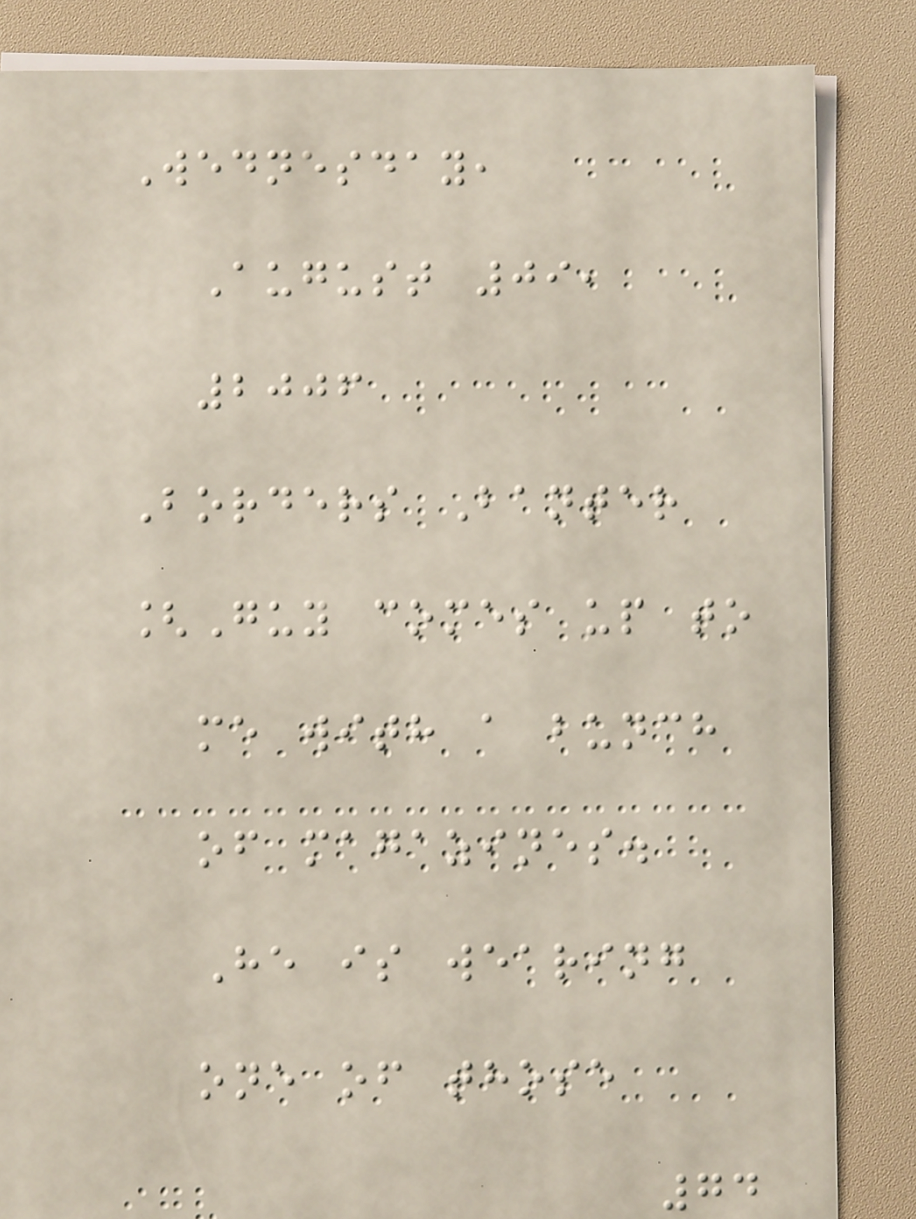Wednesday,
August 09,
2006
Borders Banter
[Guy comes up to
me with a bunch
of magazines.
He is wearing
one of those
74
